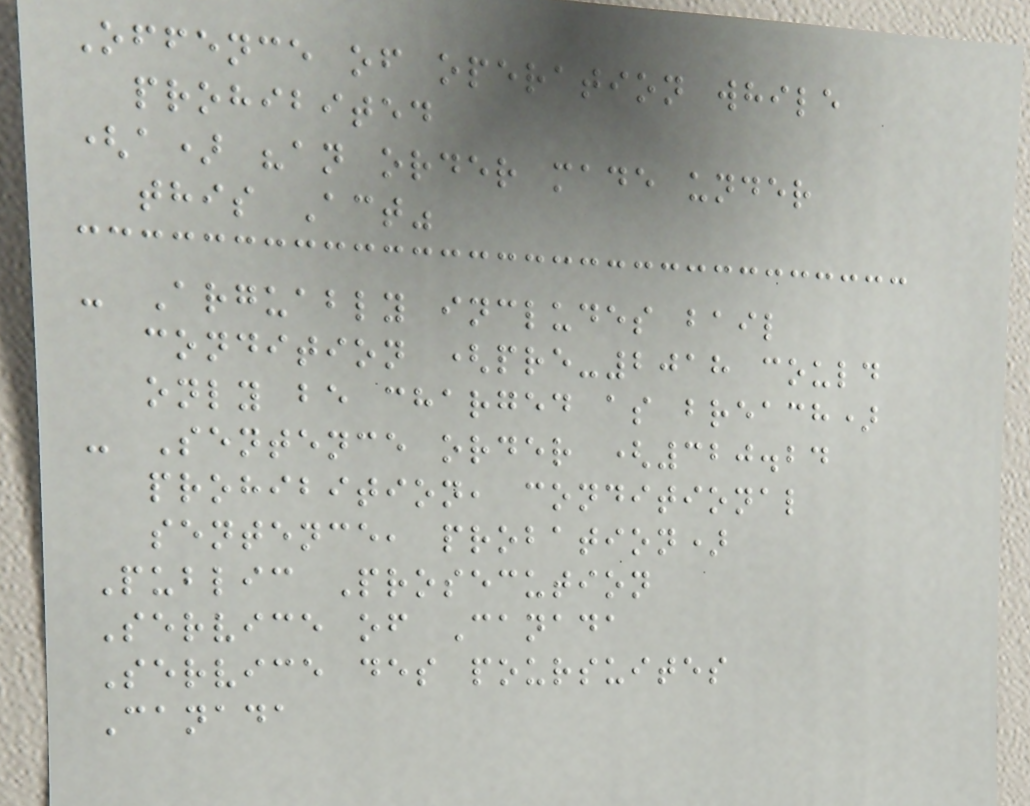Offence of operation while
prohibited
(a) "an order made under
this Act"
- Arguably includes bail
condition (pre-2018 could
only be charged as breach)
- Sentence order (320.24
prohibition, conditional
sentence, probation)
Public Prosecution
Service of Canada
Service des poursuites
Canada
